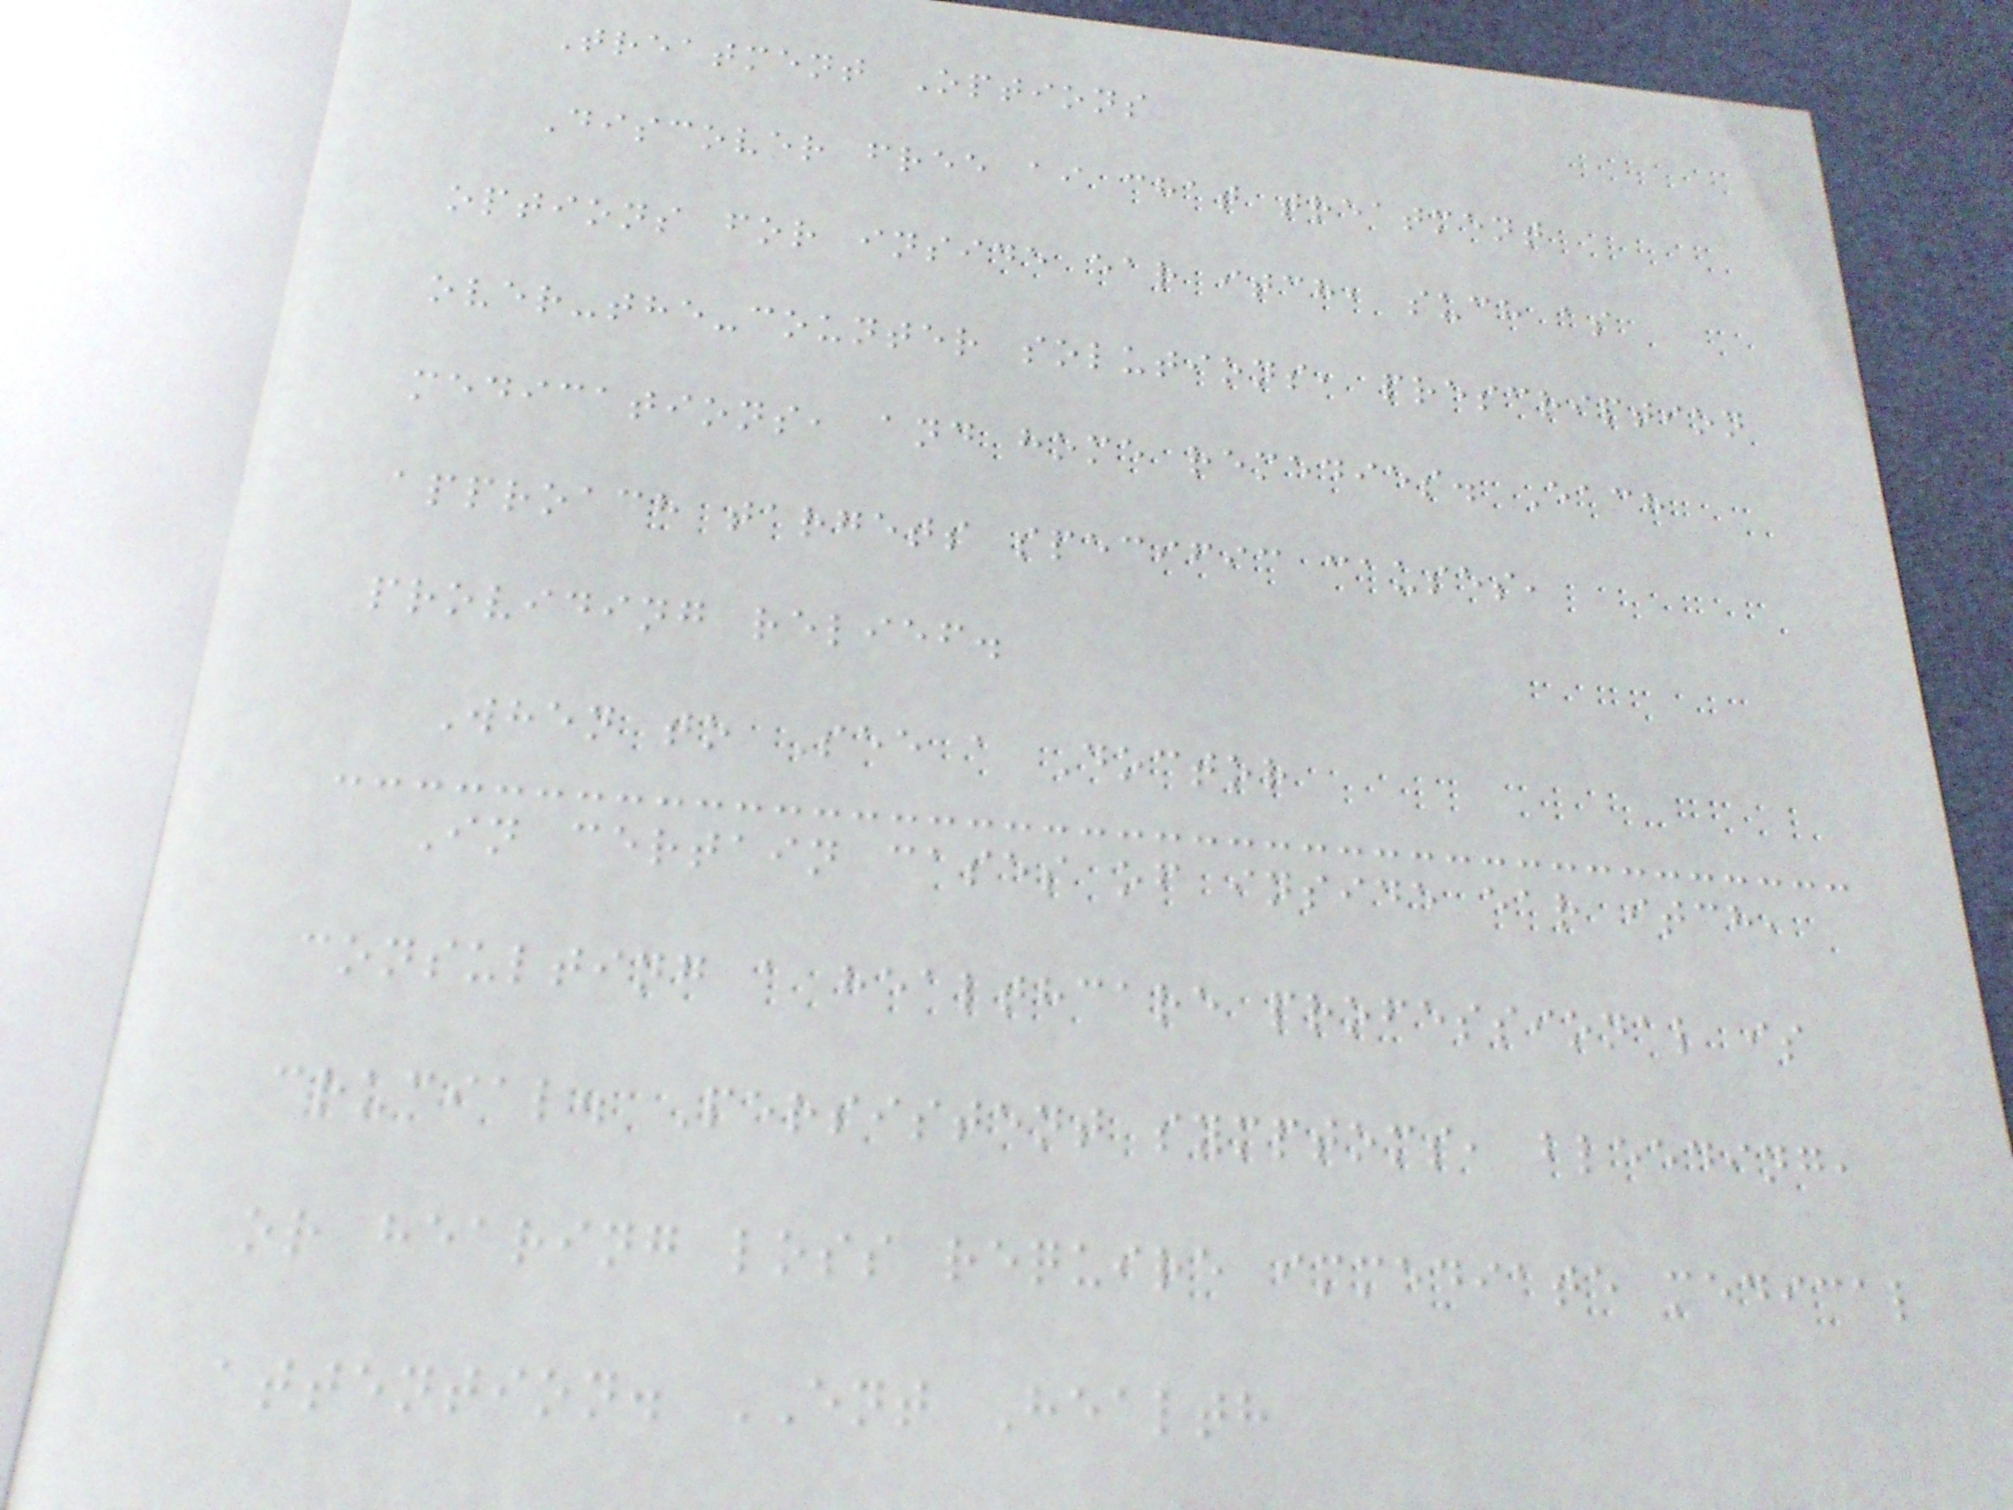Treatment Options
Discover free ai chat treatment
options for inside ear itch, such as
over-the-counter solutions, prescription
medications, and home remedies. Each
approach targets specific causes,
providing relief.
When to See a Doctor
In certain cases of inside ear itch,
consulting a healthcare professional is
crucial. Persistent symptoms, bleeding,
or hearing loss require immediate medical
attention. ENT Health
